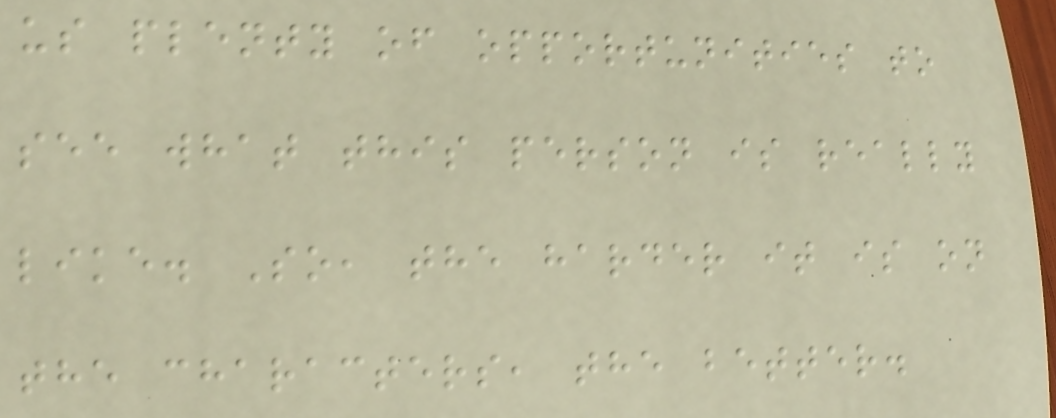us plenty of opportunities to
see what this person is really
like. So, the harder it is on
the characters, the better.
